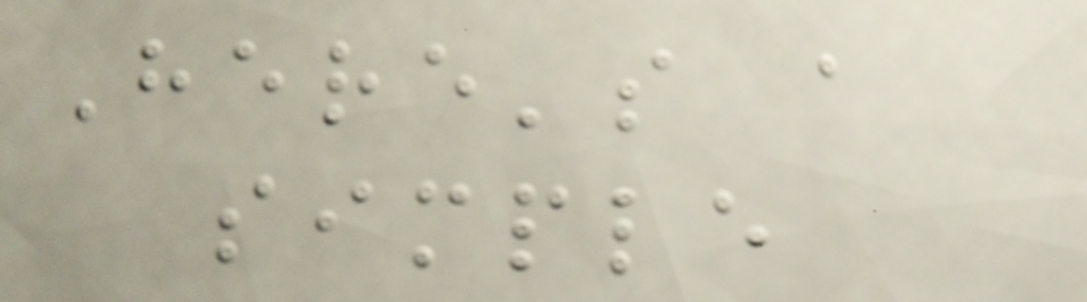Here's a
simple
